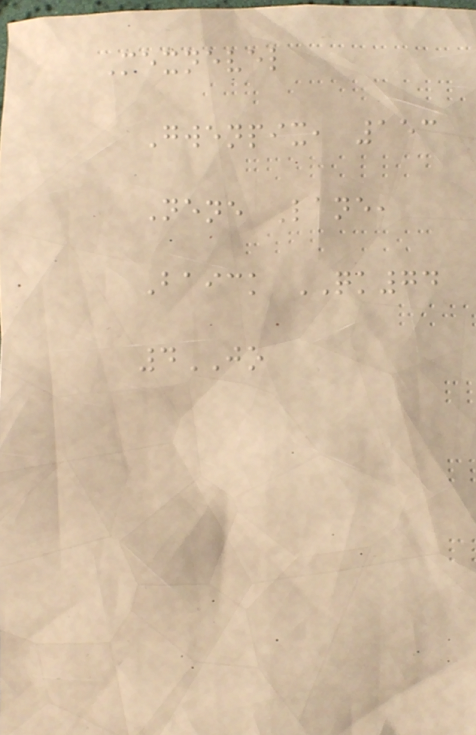Mexnevel
Gwenpix, 153
Nene Lane,
Baick QK74
4JO
